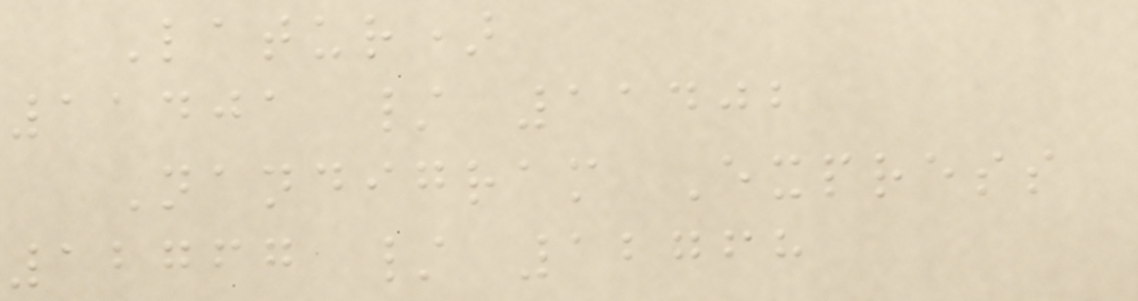Latur)
11401 / 11402
Nandigram Express
12767 / 12768
